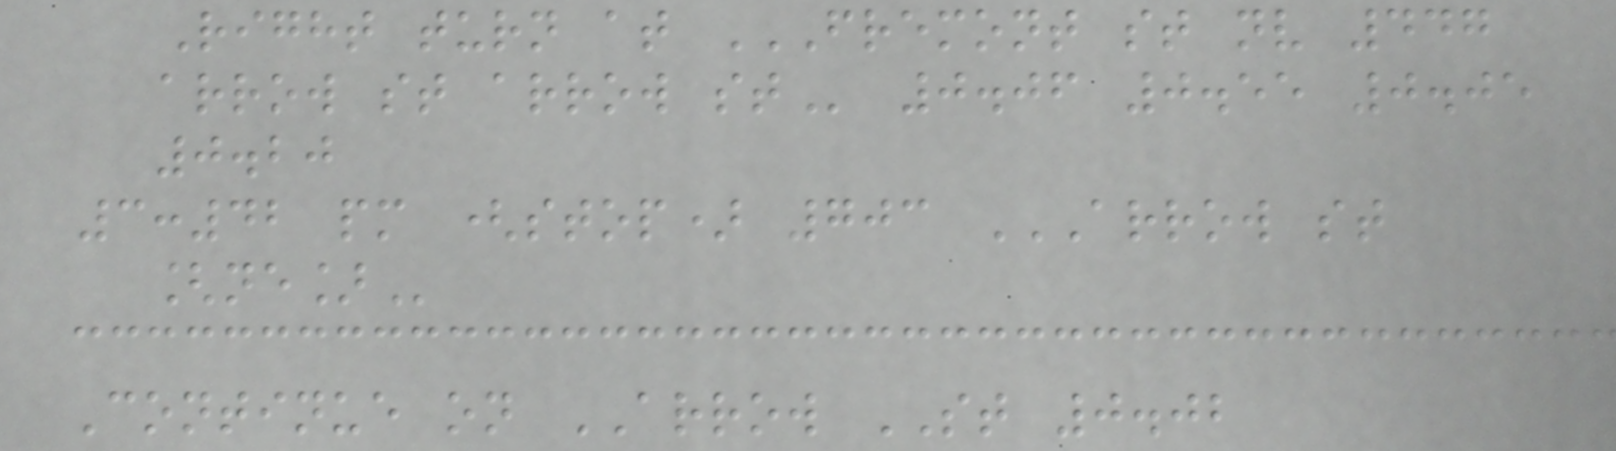Right turn at FREMONT ST NV 447
ARROW ST ARROW ST 0.06 0.55 0.05
0.20
3:42 pm (stop) 703 ARROW ST
[NE]
Continue on ARROW ST 0.02
